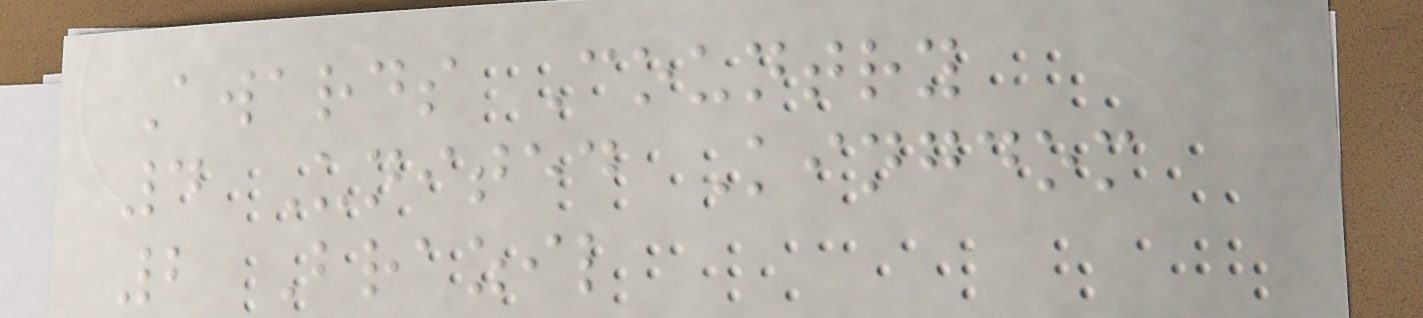Awards Country
4 United Kingdom
2 Brazil
